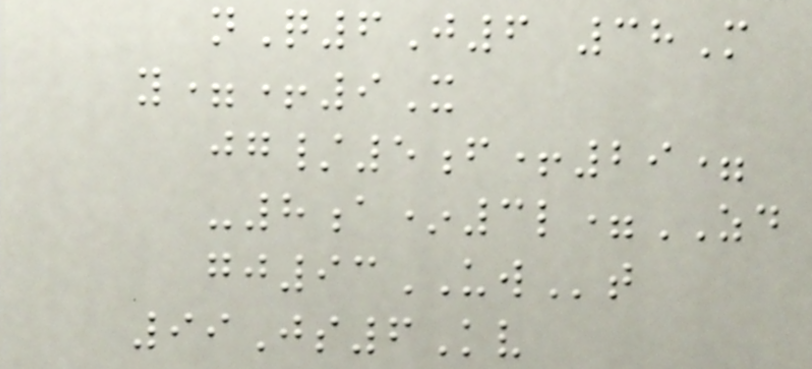nQ6J6 38M
y=+9X
jg/5f+29=
-8a*3l=ZD
gj93UWt
99Js6Kv
